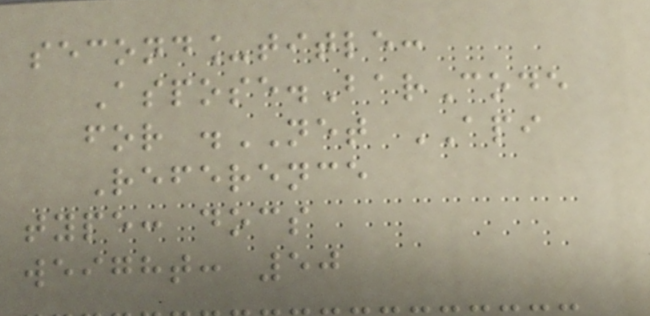second_title:
Aspose.BarCode
for .NET API
Reference
type: docs
weight: 50
